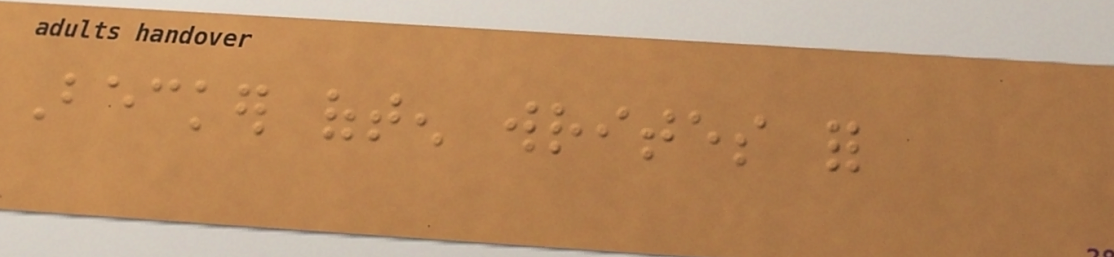Becker often writes for
